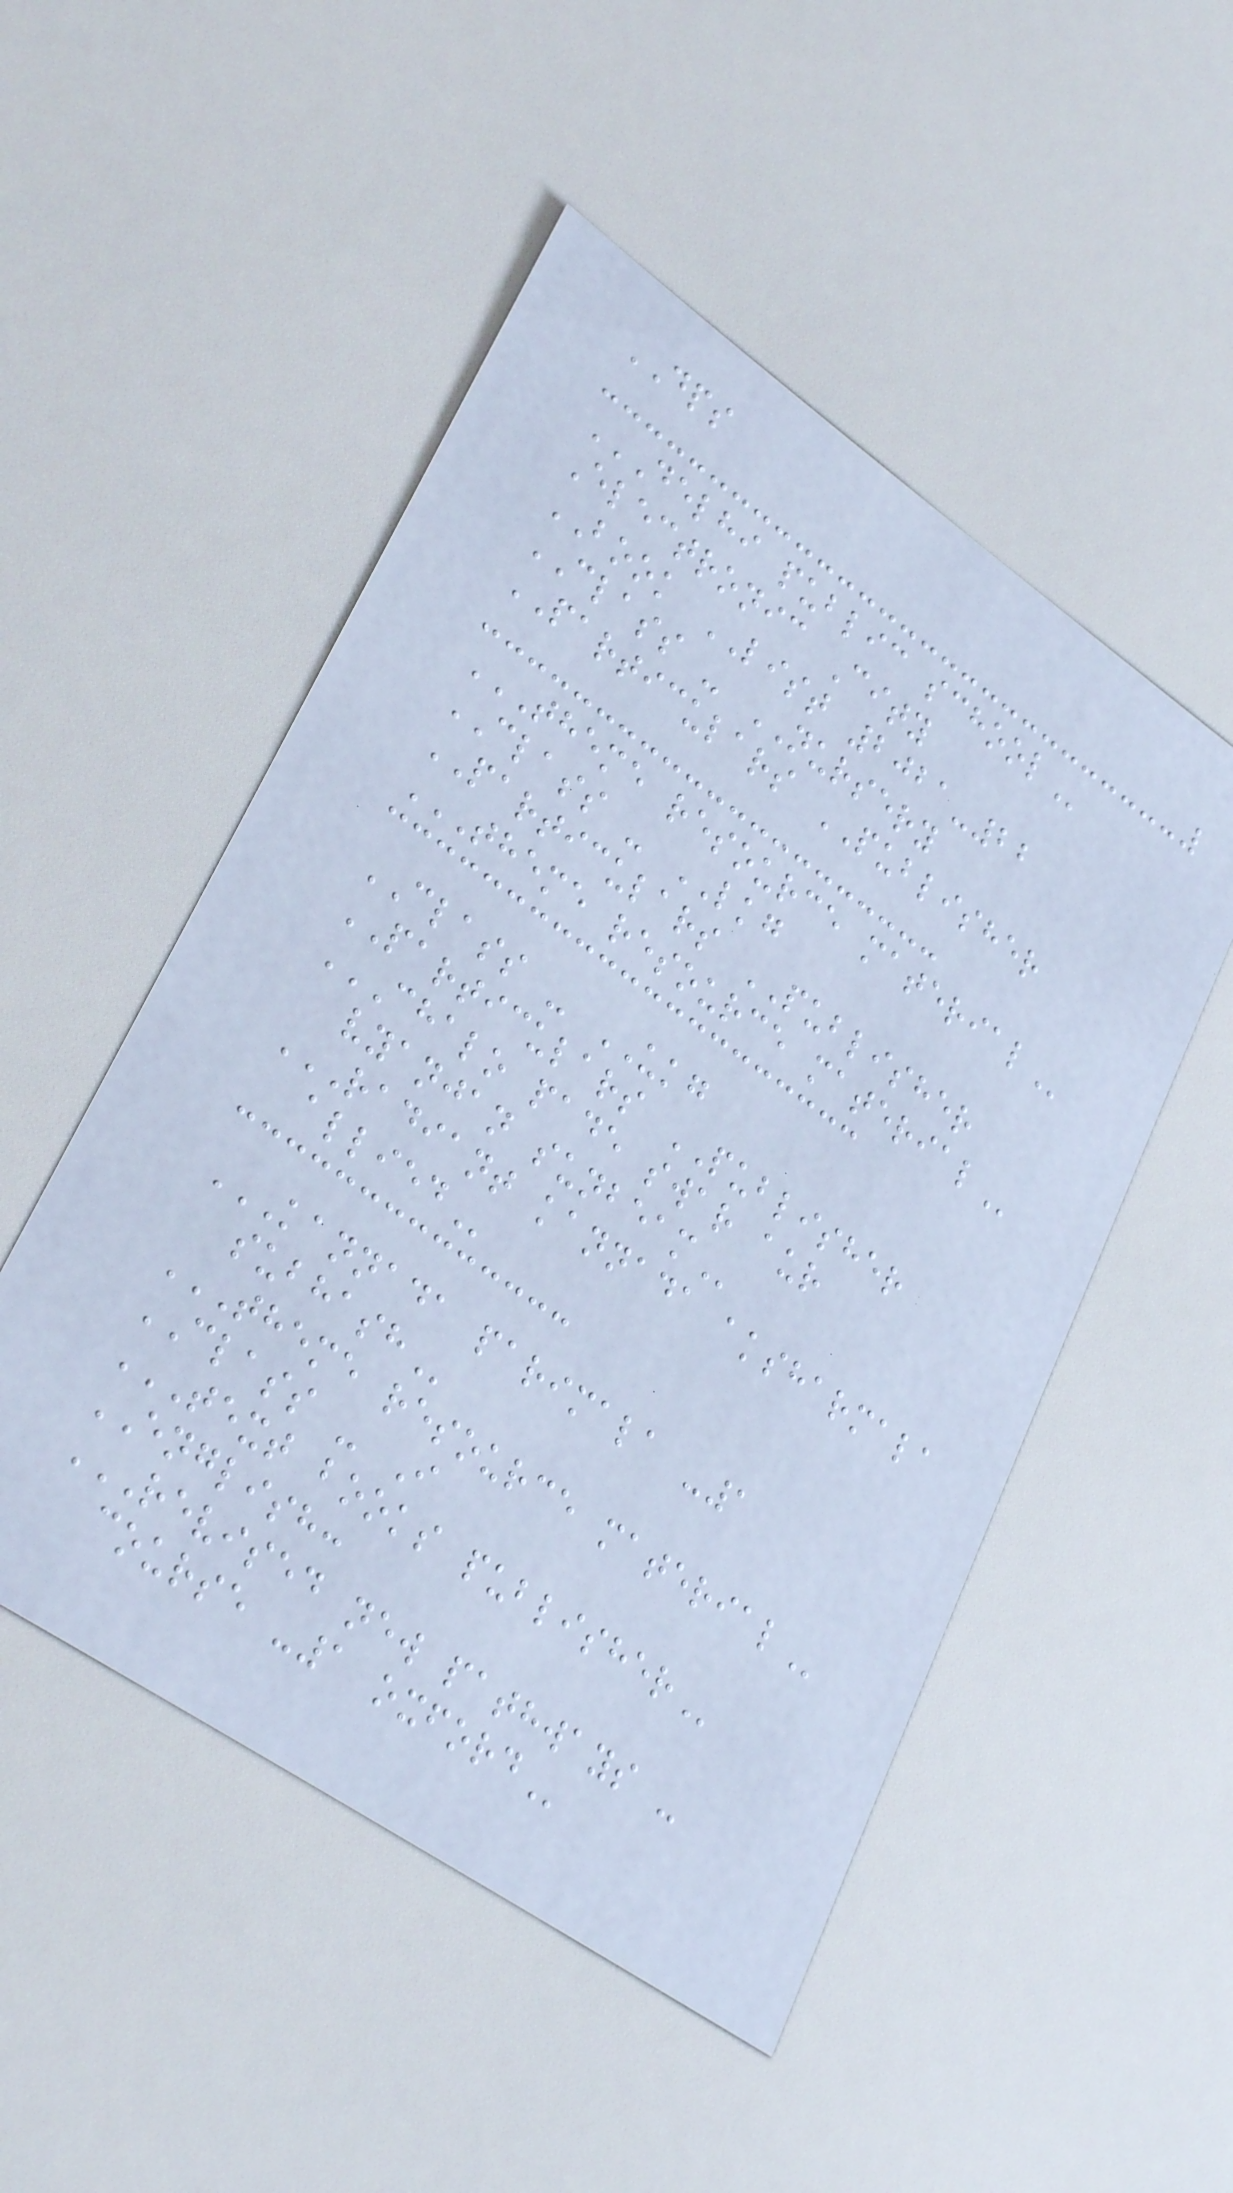DPS
DELHI PUBLIC SCHOOL
Electronic City
BOOK LIST 2021-22
CLASS - NURSERY
PARTICULARS PUBLISHER
THEME RESOURCE MATERIAL
CLASS - LKG
PARTICULARS PUBLISHER
THEME RESOURCE MATERIAL
CLASS - UKG
PARTICULARS PUBLISHER
CHALO PADE SWAR AUR
VYANJAN SUNBEAM
RADIANT KANNADA AKSHARMALA
ALLIED
KANNADA PARIMALA -1
SUBHASH
THEME RESOURCE MATERIAL
CLASS - I
TEXT BOOKS PUBLISHER
ENGLISH:
REVISED NEW PATHWAYS -
COURSE -1 OXFORD
